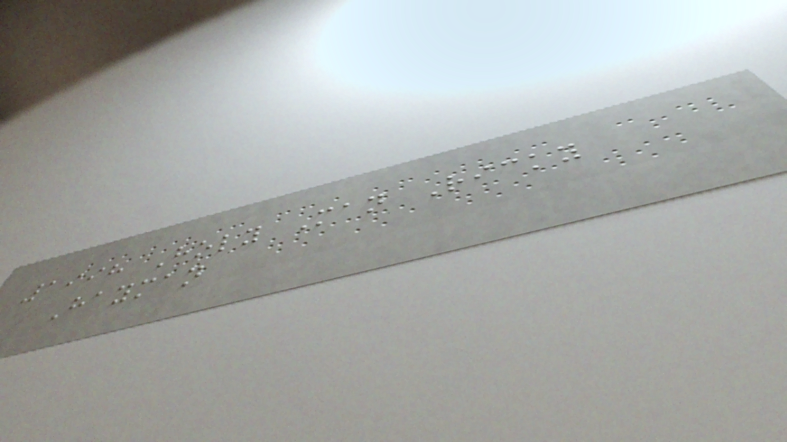1998 Holy Man Ricky
Hayman
